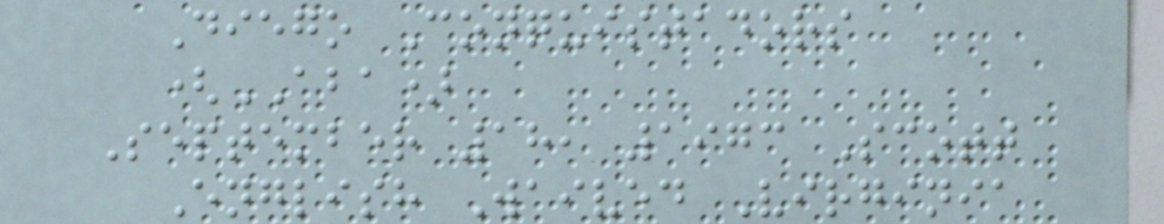Diego Conquistadors
(ABA)
September 18, 1973 Scott
English Waived Virginia
